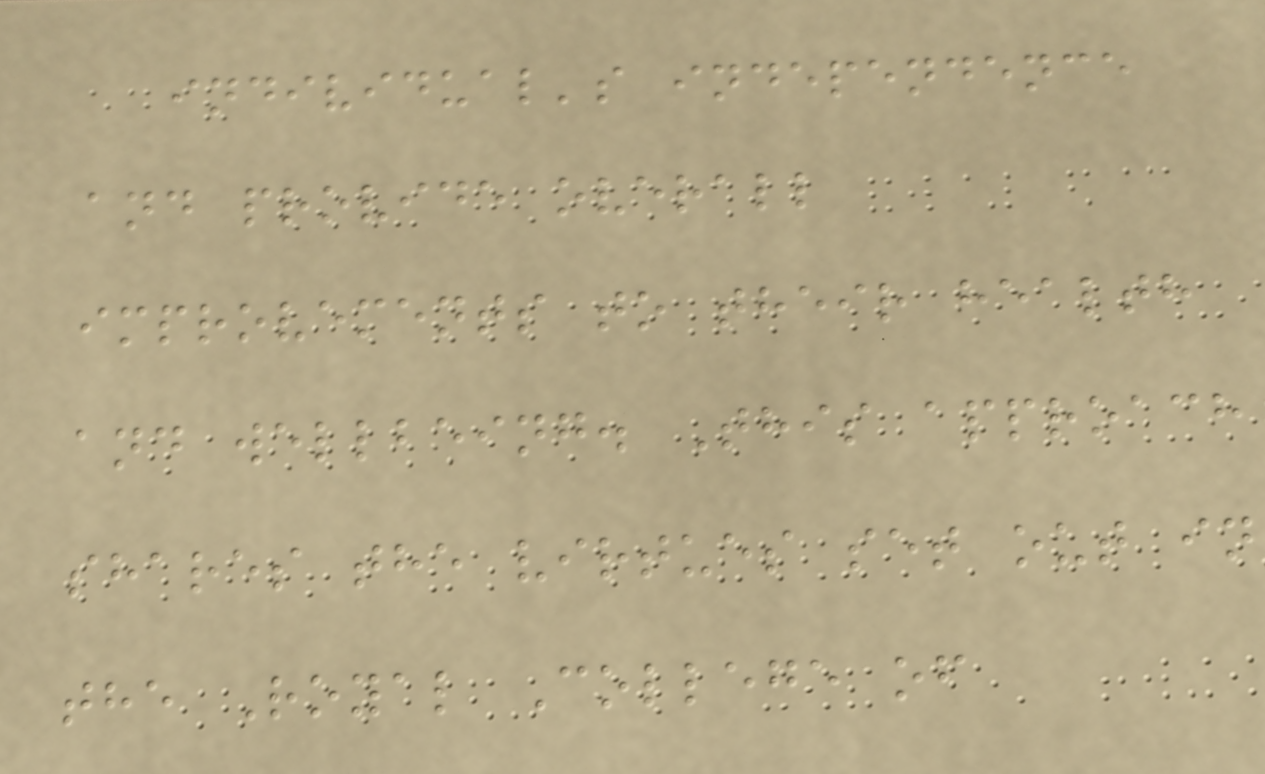individual's independence
and provide overall
improvements to their health
and wellbeing. This approach
shares the virtues set out in
the Royal College of
